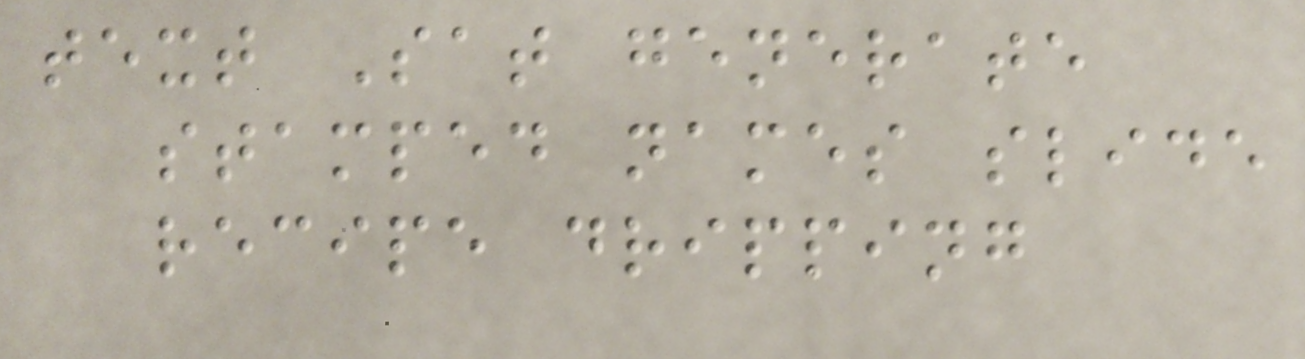text Sat generate
stamped names slide
recipe dripping
